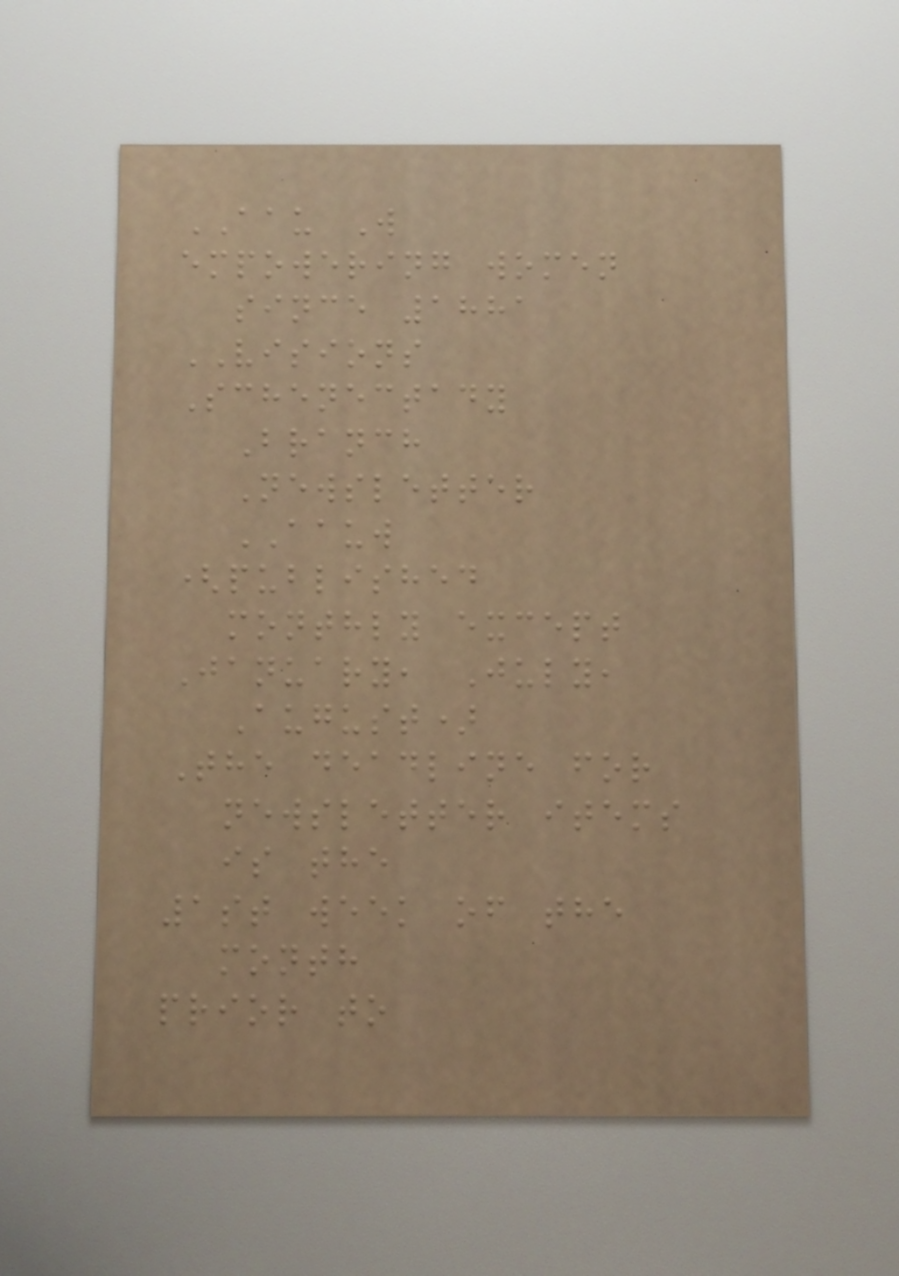AAU W
empowering women
since 1881
VISIONS
Schenectady
Branch
Newsletter
AAUW
(published
monthly except
January, July,
August)
The deadline for
newsletter items
is the
1st week of the
month
prior to
